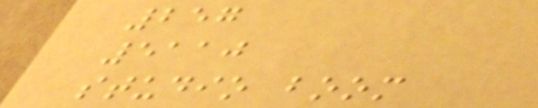257
5110
studio boom
